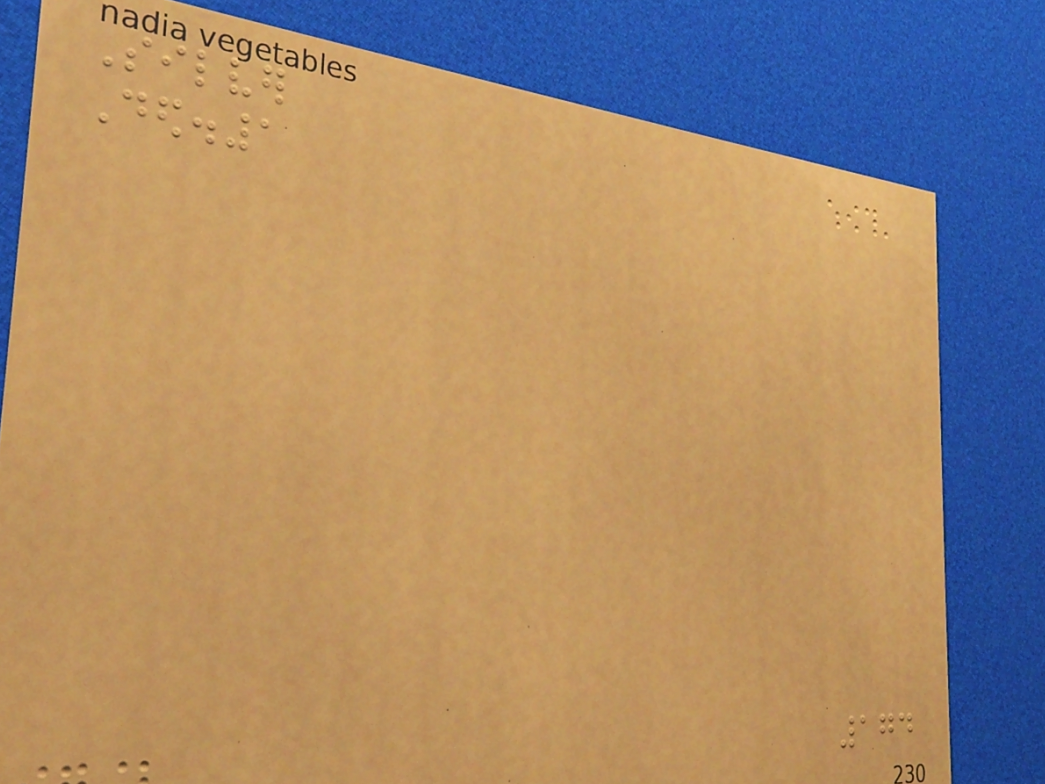Silver
Ded.1
174
